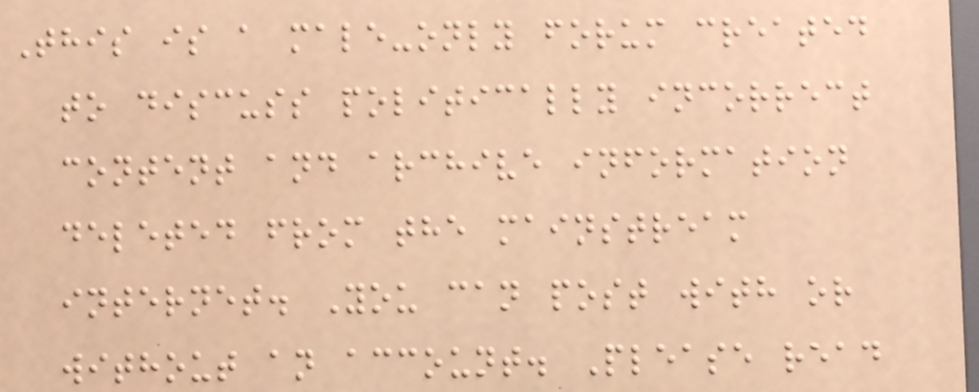This is a male-only forum created
to discuss politically incorrect
content and archive information
deleted from the mainstream
internet. You can post with or
without an account. Please read
